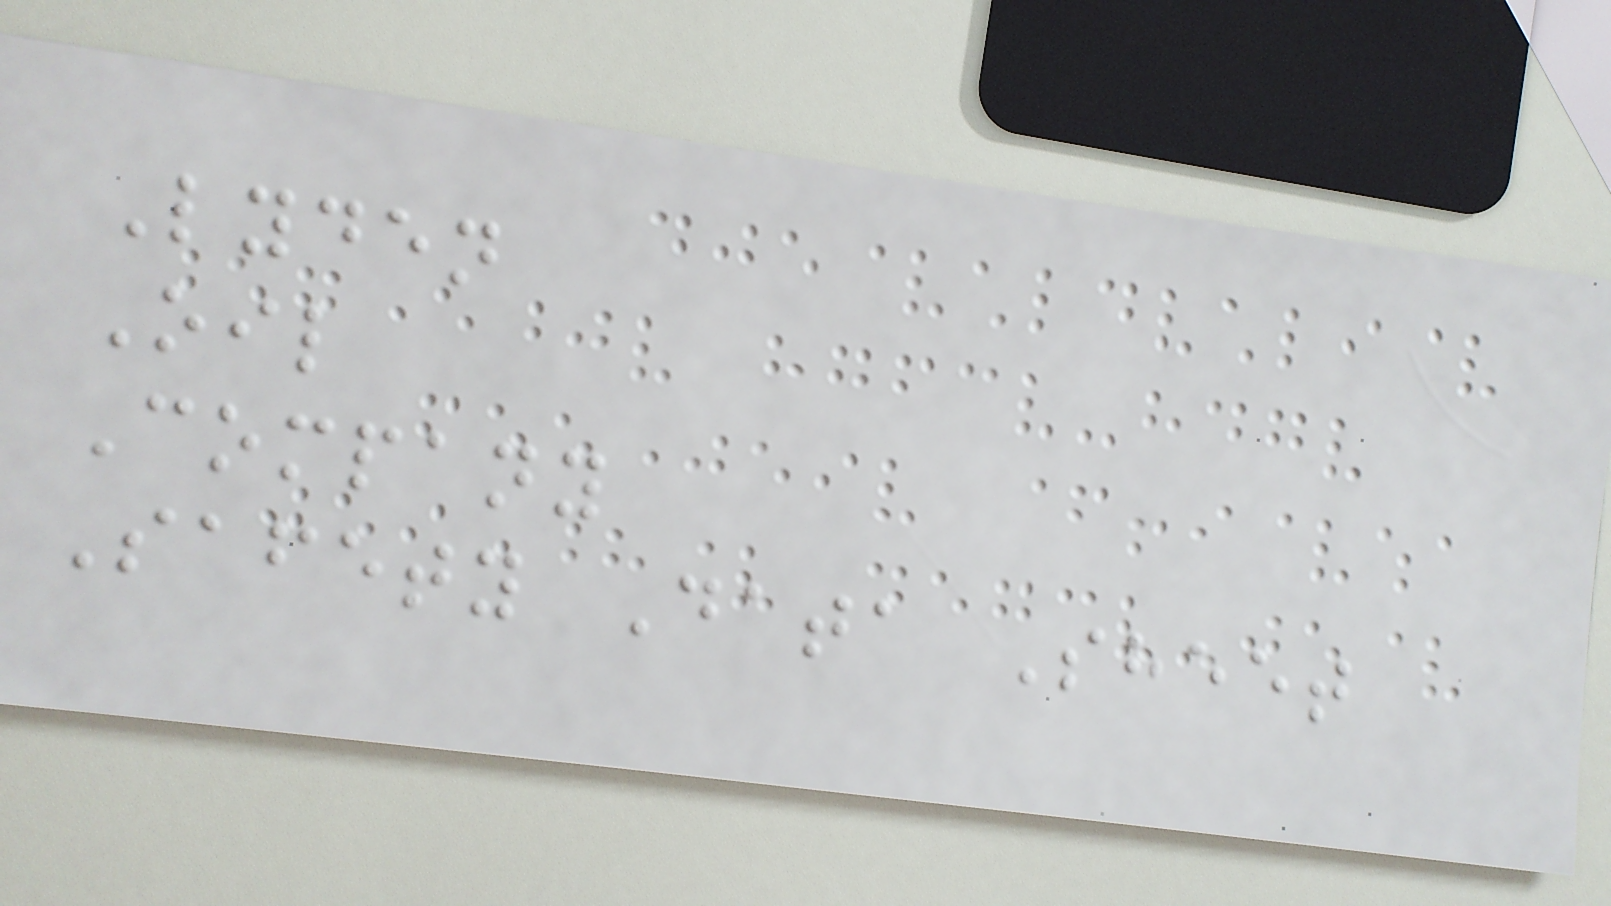Lyden
Oil
Company
Safety Data Sheet
